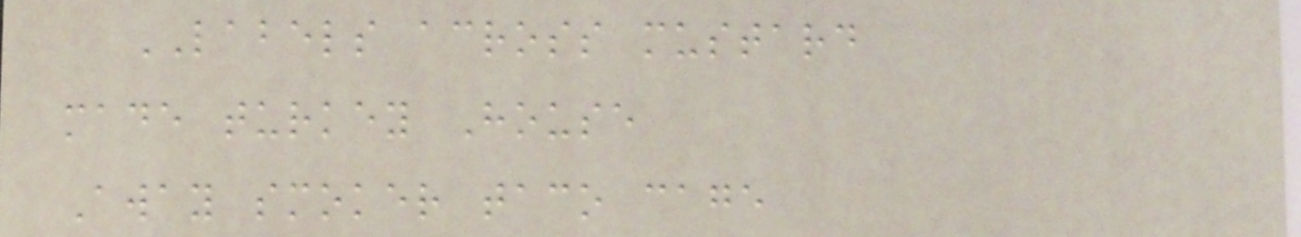LABELS across mustard
made turkey House
Away smoker taco cage
